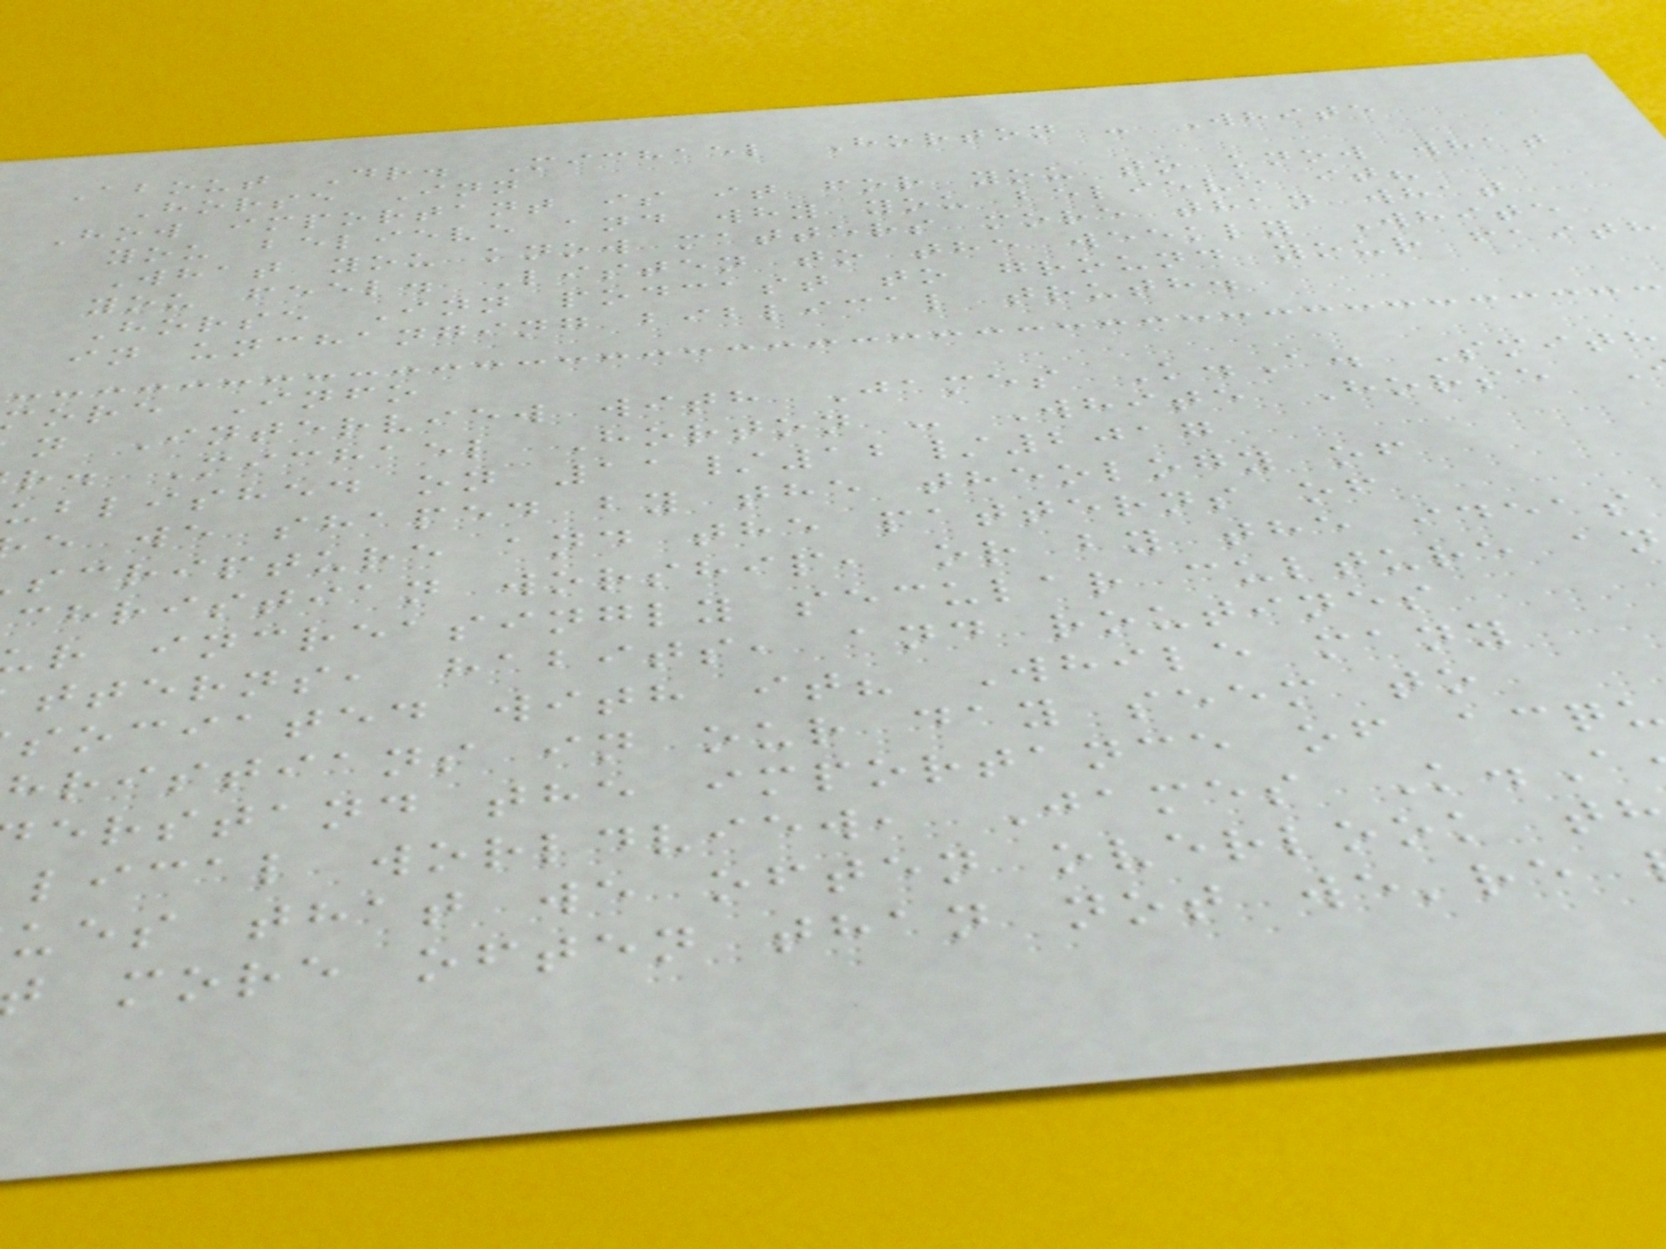About Dr. Michael Horton - White
Horse Inn
How important is it for you to know what
you believe and why you believe it?
What you know matters more than what
you feel. Listen to the weekly White
Horse Inn podcast to ground your faith
in unchanging biblical truth.
ore Info
n Interview with James K.A. Smith
r. Michael Horton - White Horse
ublished on 11/12/2017
e we shaped by the theology of
scripture and the patterns of
christian worship, or by the ideas
r increasingly secular culture an
tterns, habits, and routines
sociated with it? While many
hristians in our day seem to
erstand the importance of acqu
lical worldview, James K.A
ues that we often overlook th
more often than not we're
